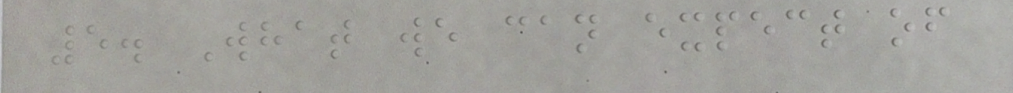5. What we can expect of
